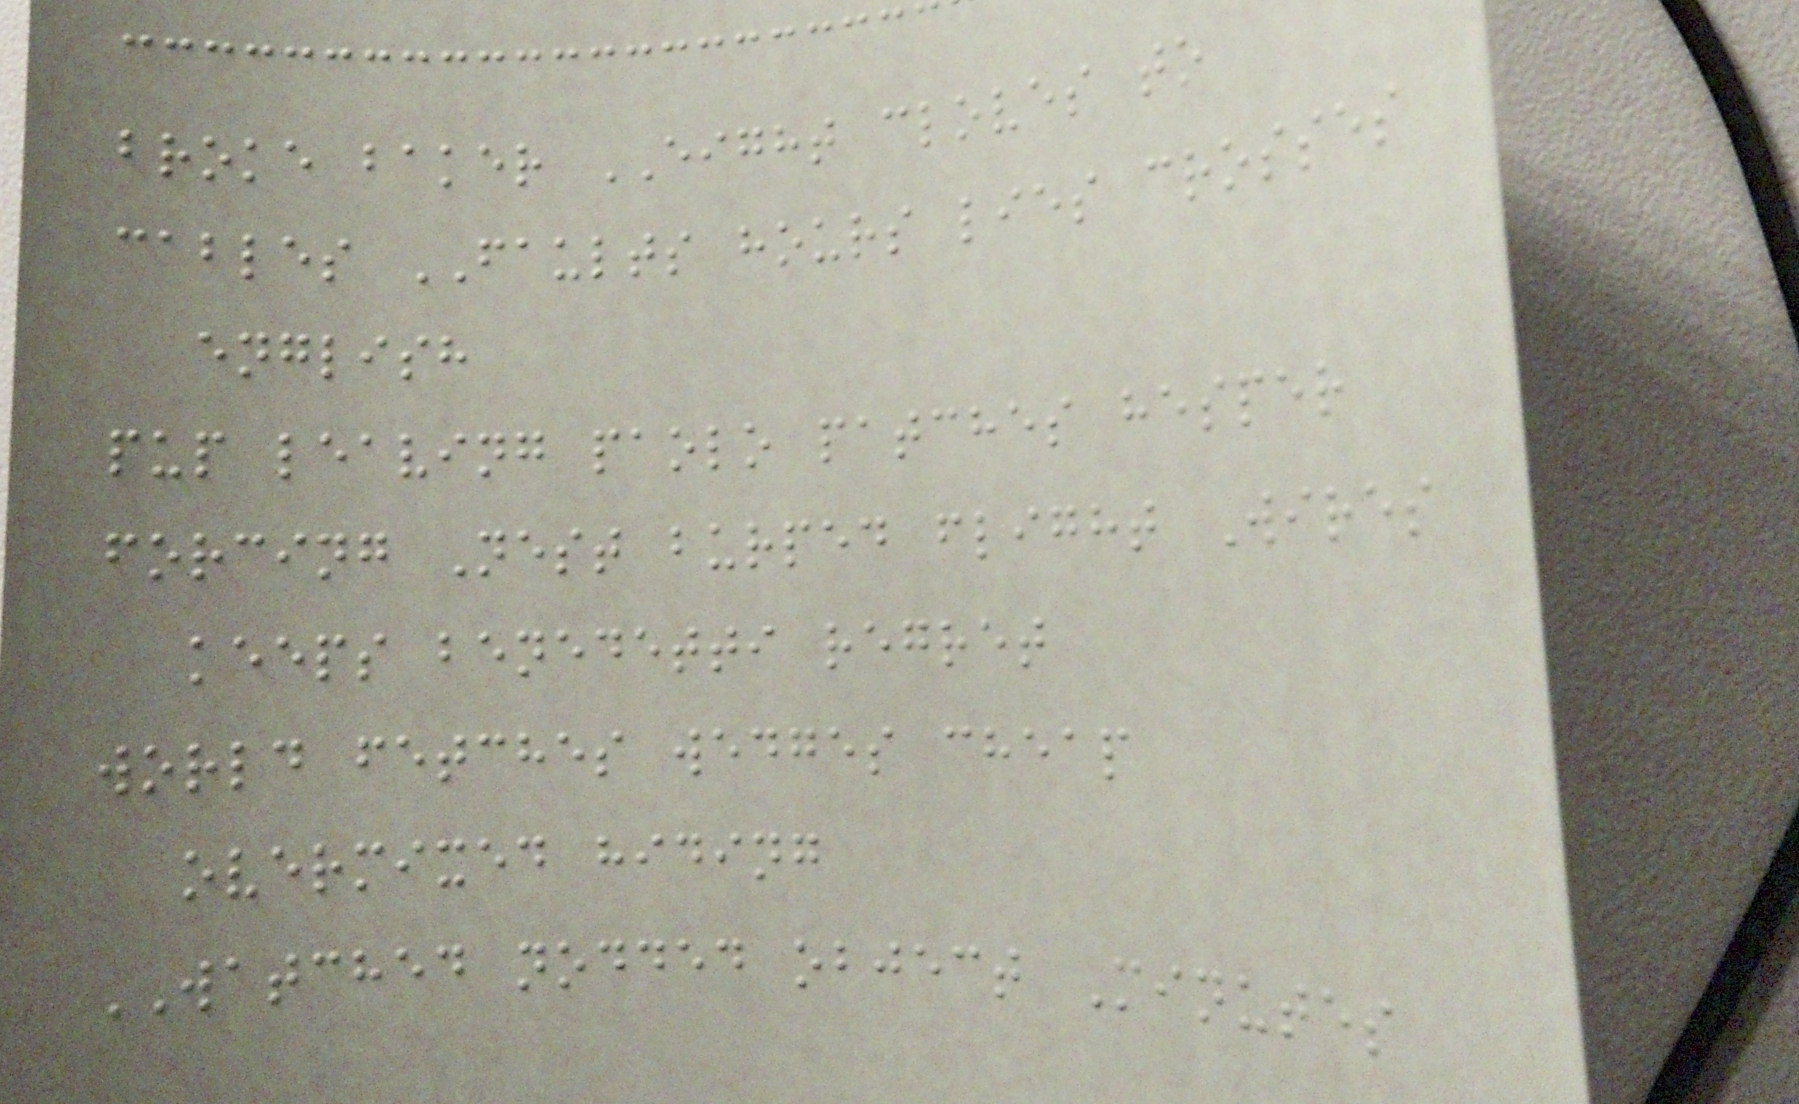broke baker EIGHT cloves to
cables FAULTS hours lies crosses
english
pup leaving paolo patches hesper
forcing Nest burped flight Wires
keeps benedetti regret
world fetches wedges cheap
overmixed hiding
WATCHED nodded object Minutes
